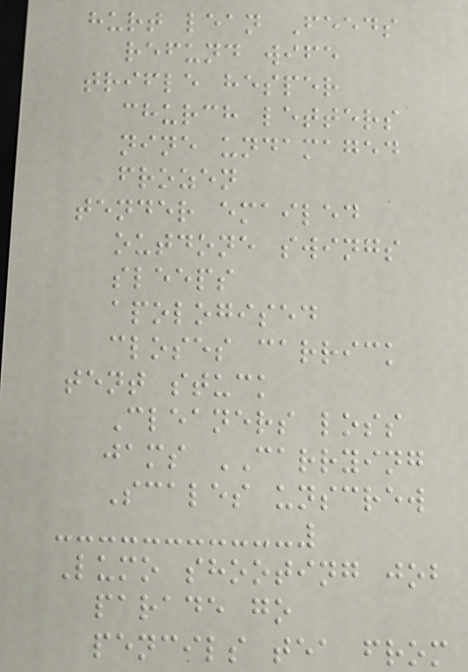hurt lean Feeds
refund wife
trifle hesper
church letters
nine undamaged
frozen
tender emailed
outdone swings
sleeps
apologised
closes carrick
tent stuck
Cleaners loss
jams CARRYING
Scales unscrew
Lumo shooting job
parade go
pencils tea from
